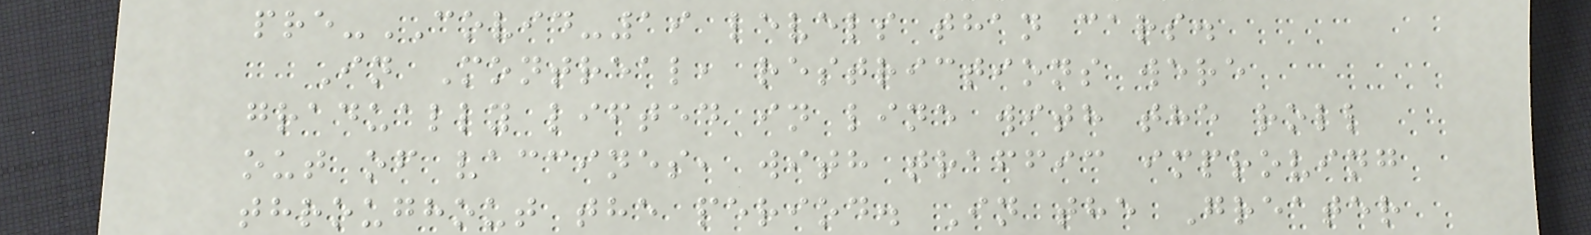pre-COVID-19 levels than cars.
In Montreal, restrictions were
gradually lifted in line with the roll
out of vaccines, with traffic improving
throughout the period. In the Greater
